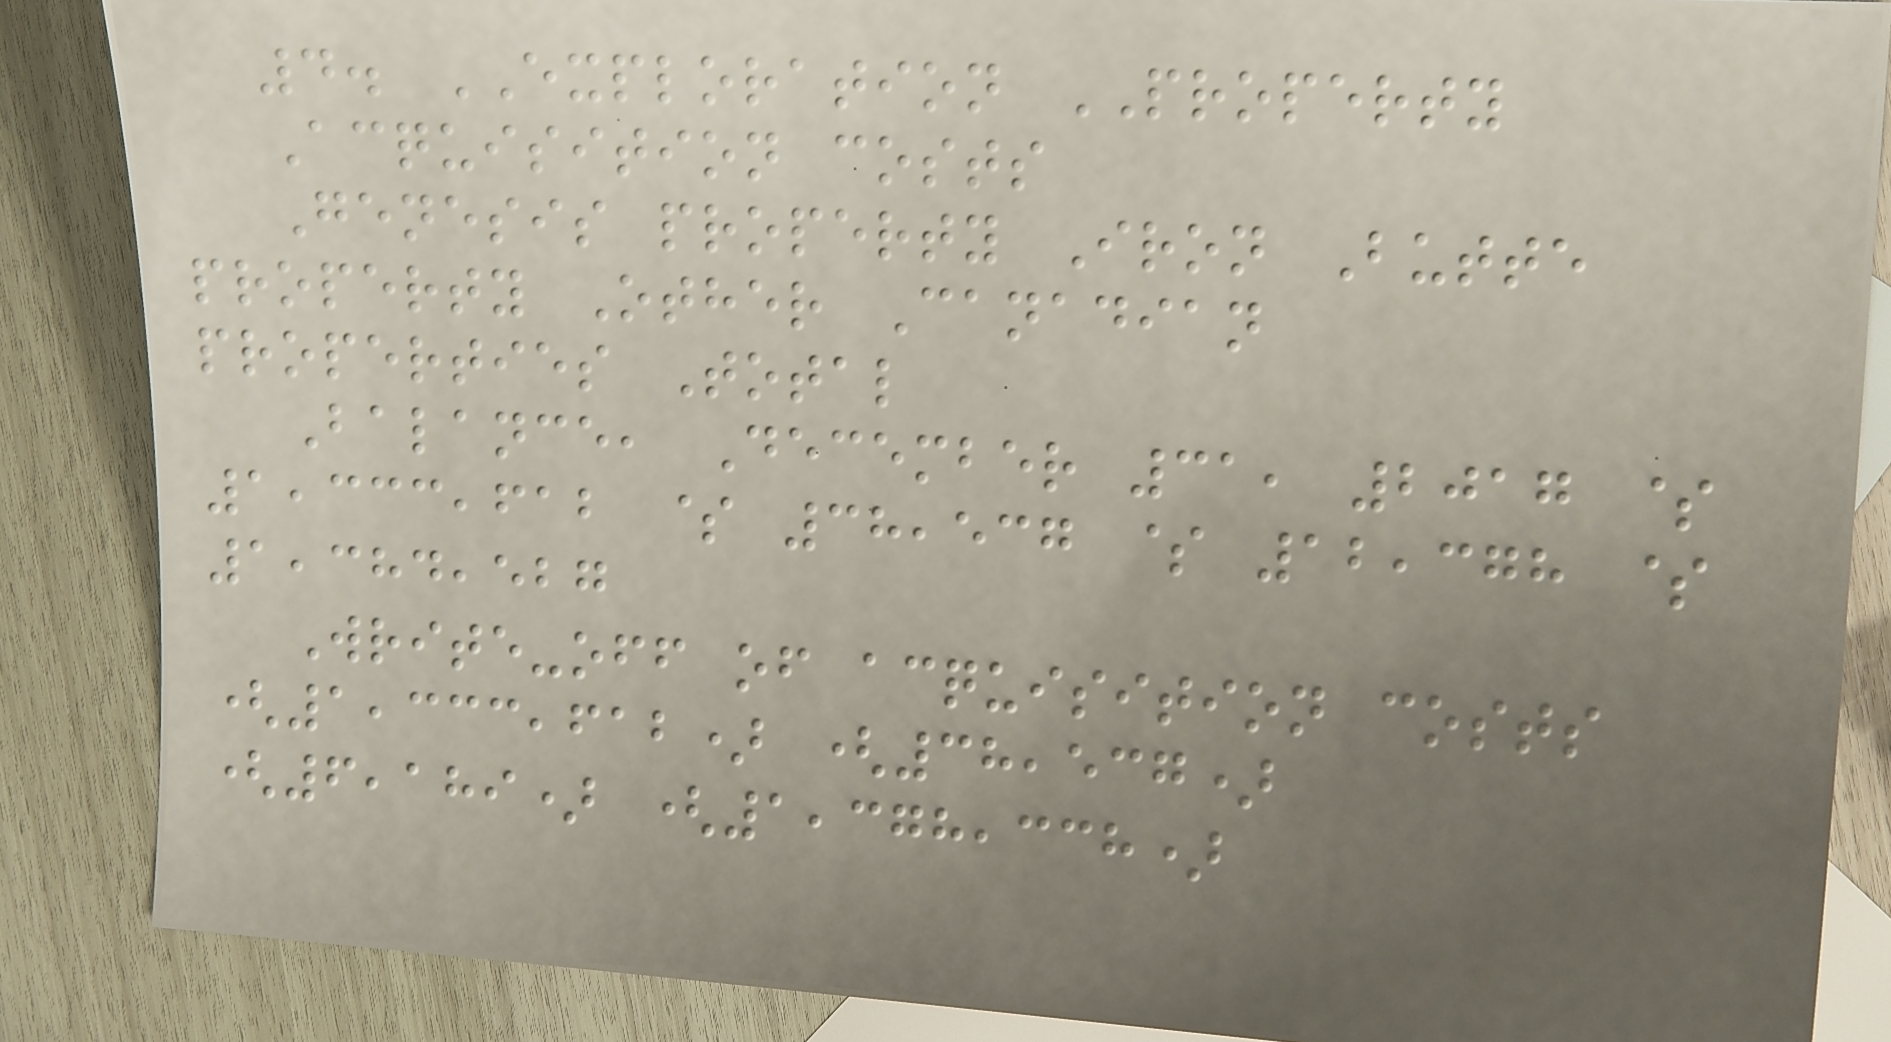4. EXPLORATION PROPERTY
Acquisition costs
Genesis property Iron Butte
property Other Canadian
properties Total
Balance, December 31, 2017 $
1,333,612 $ 38,537 $ 12,378 $
1,384,527
Write-off of acquisition costs
(1,333,612) (38,537)
(6,189) (1,378,338)
